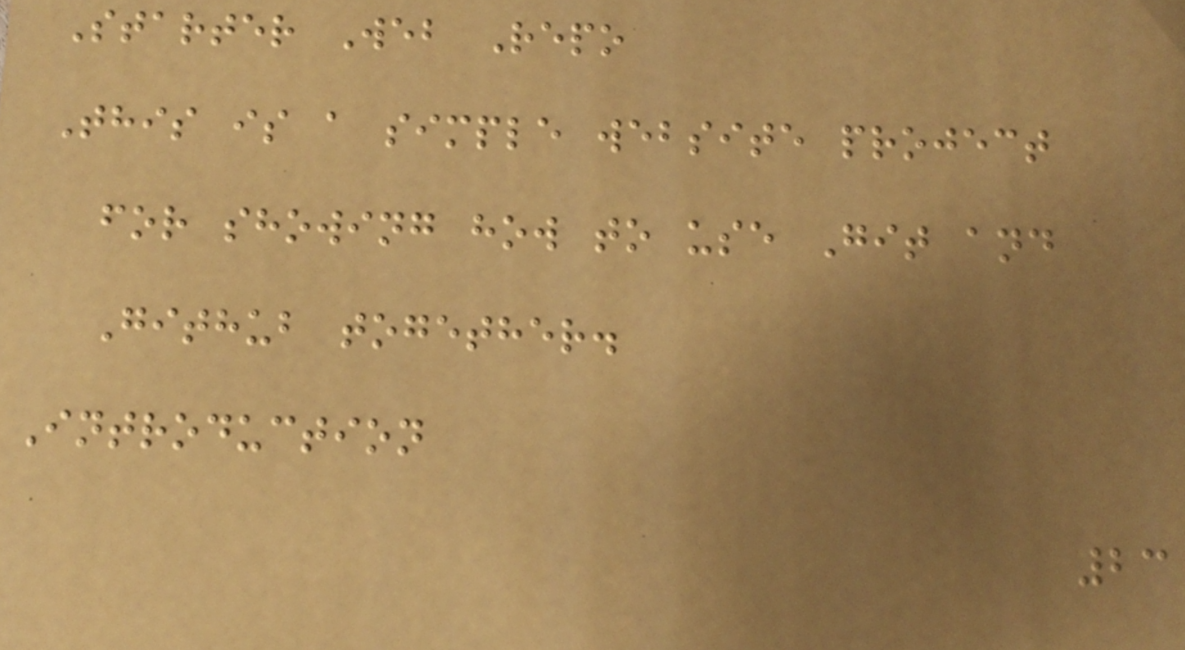Starter Web Repo
This is a simple website project
for showing how to use Git and
Github together.
Introduction
23
